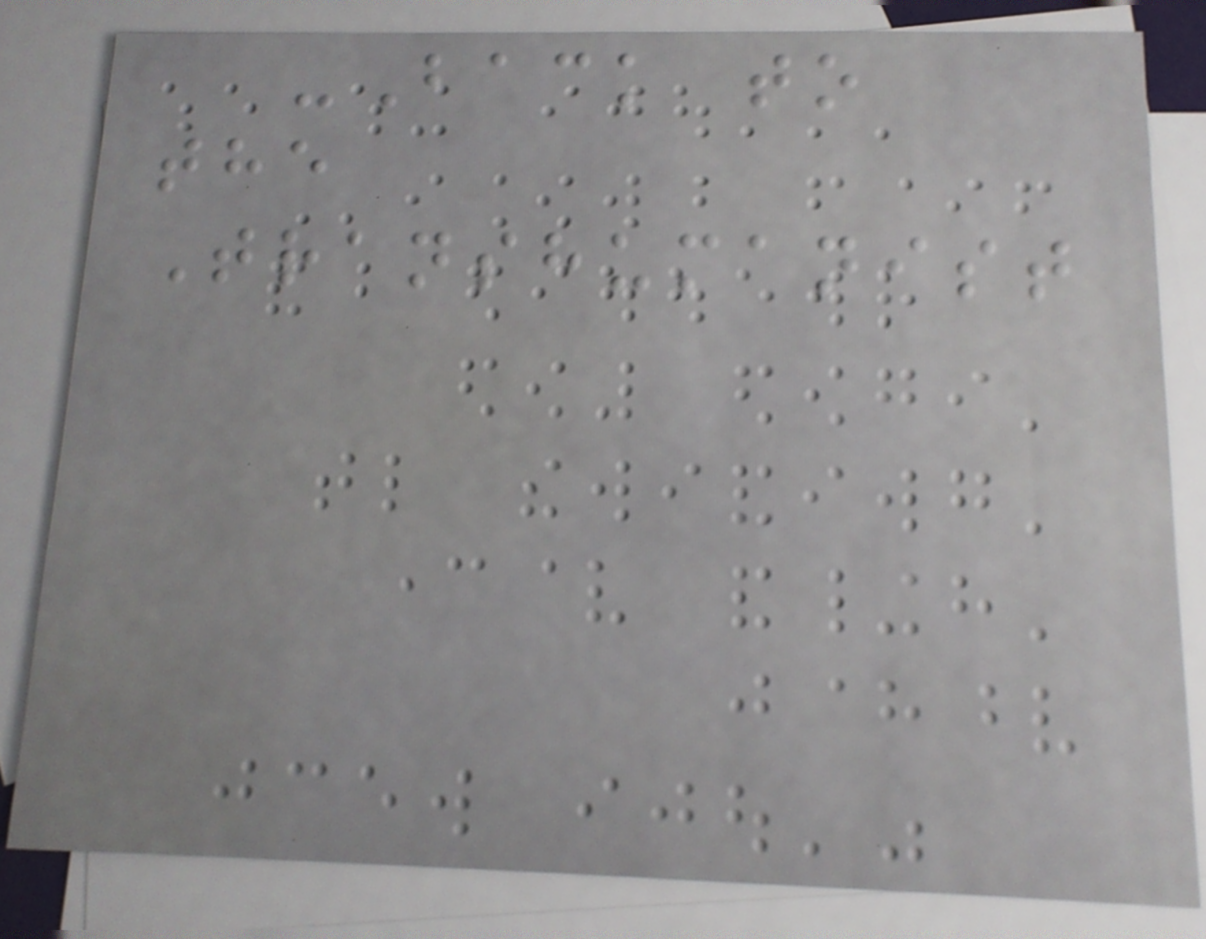-Back to
the
Transhumanist
